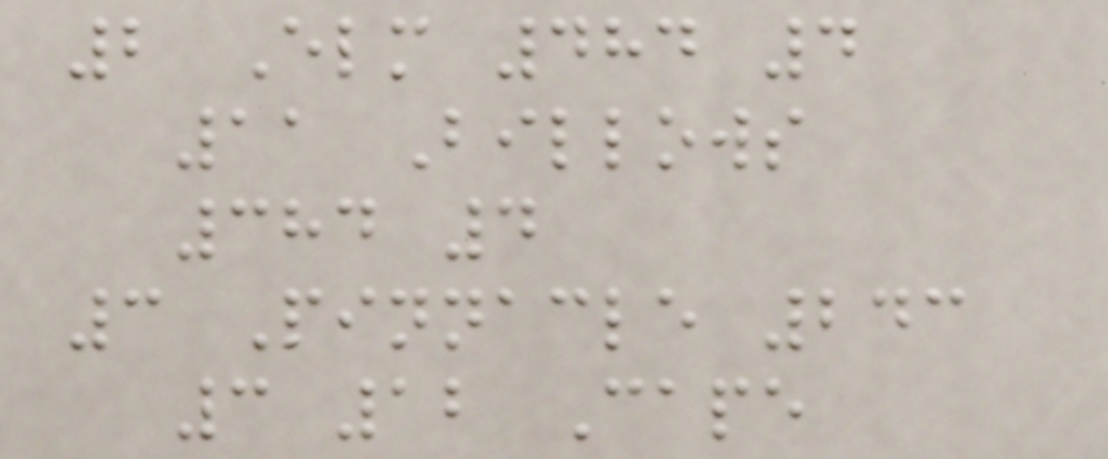2 Elm 484 4
11 Billows
384 4
3 Pinnacle 243
3 12 Cape
